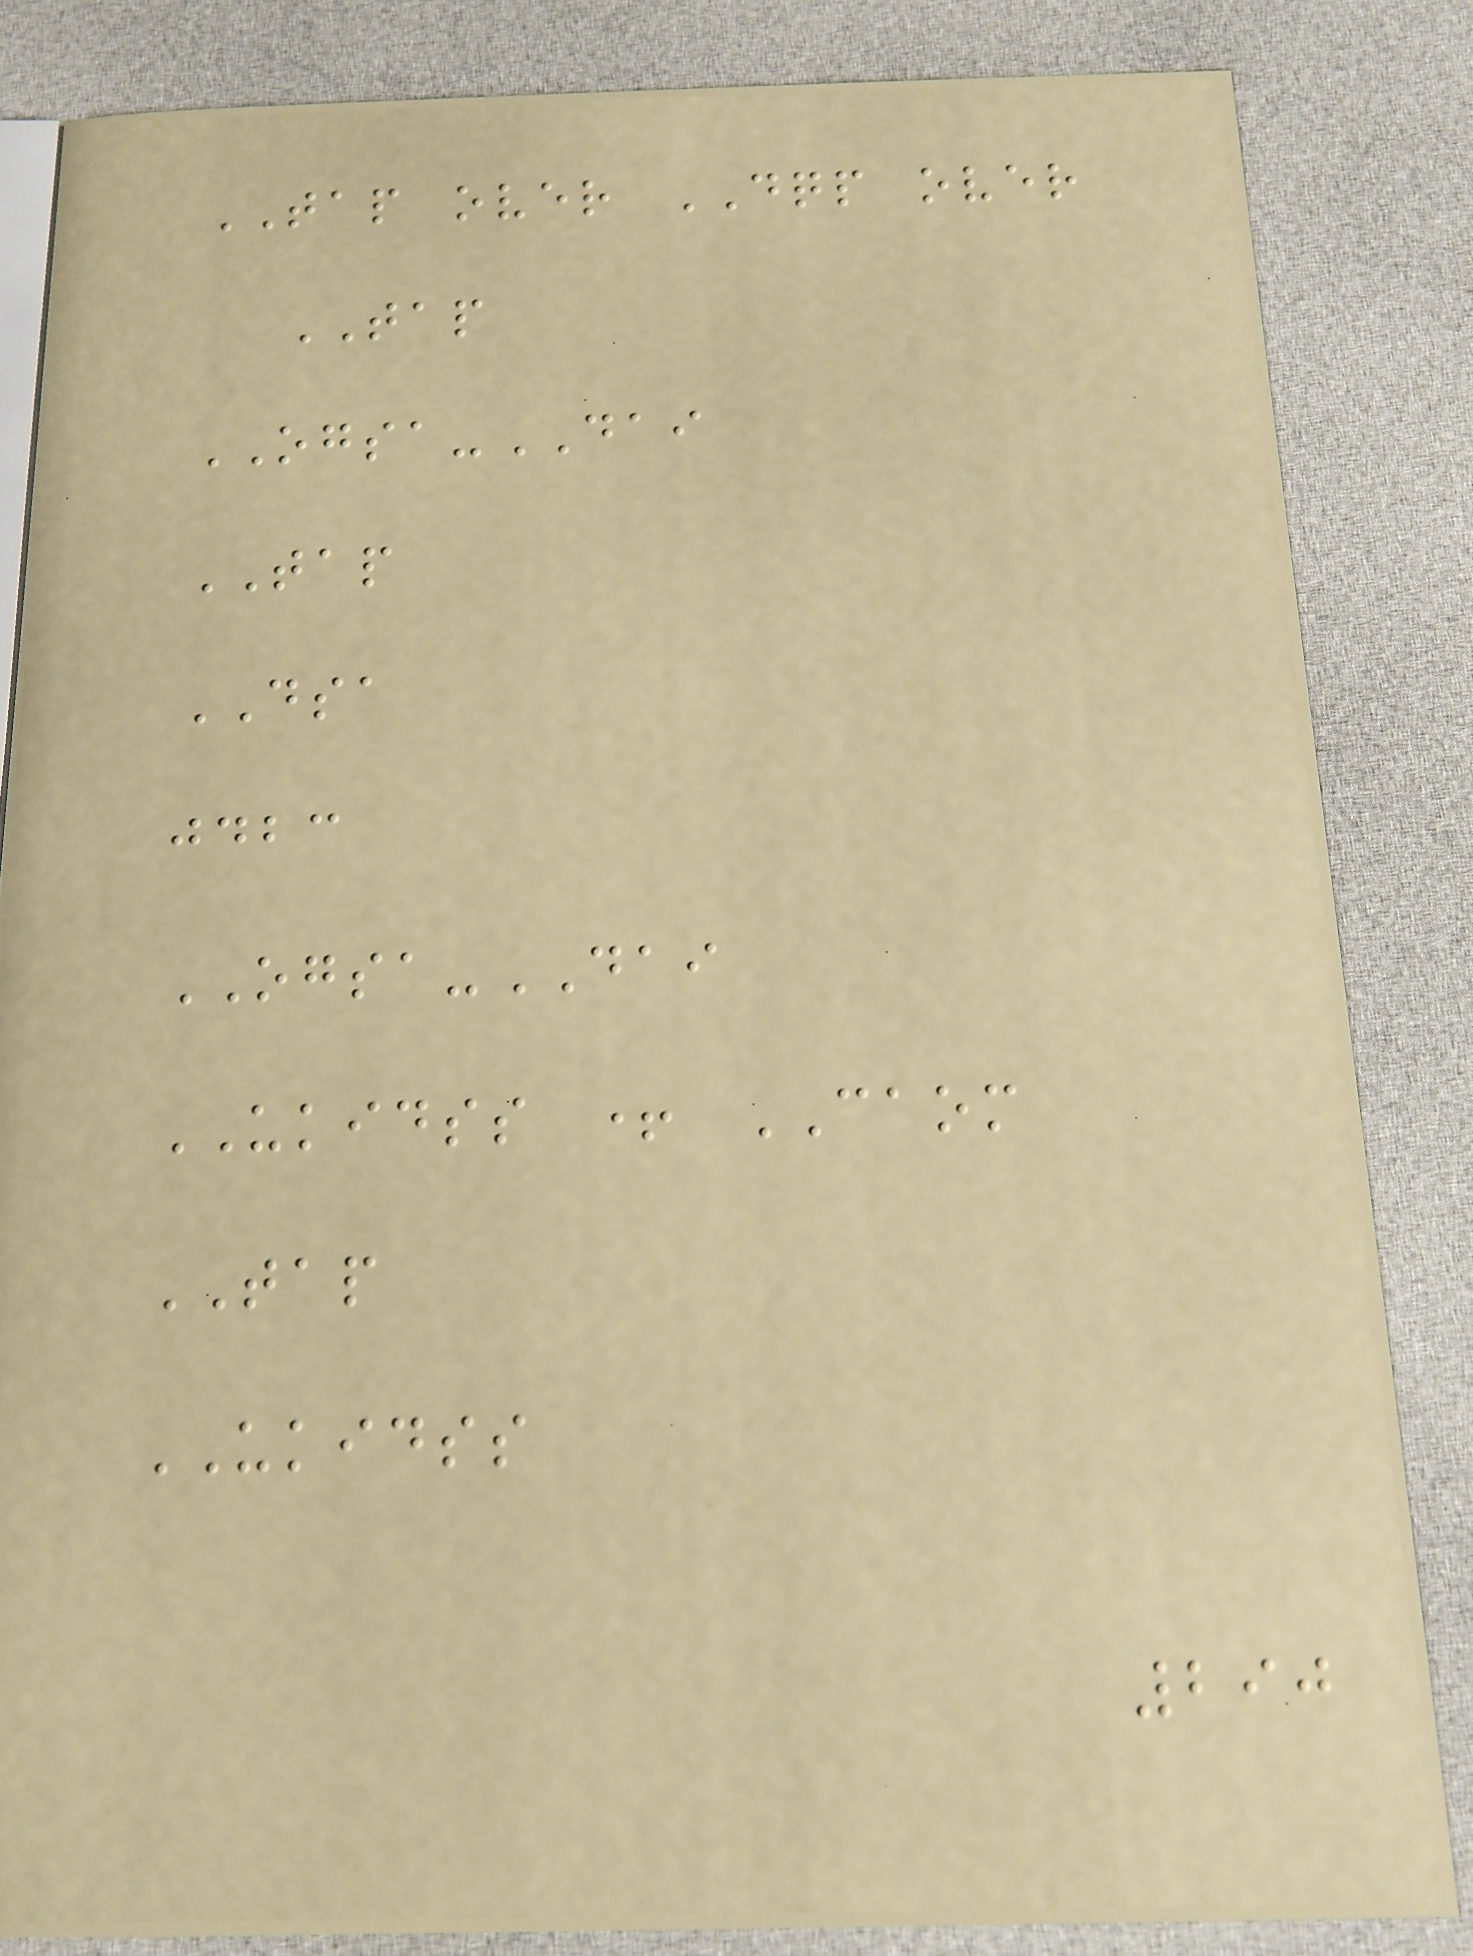TAP over DQP over
TAP
OGSA-DAI
TAP
DSA
jdbc
OGSA-DAI
UKIDSS + CAOM
TAP
UKIDSS
290
